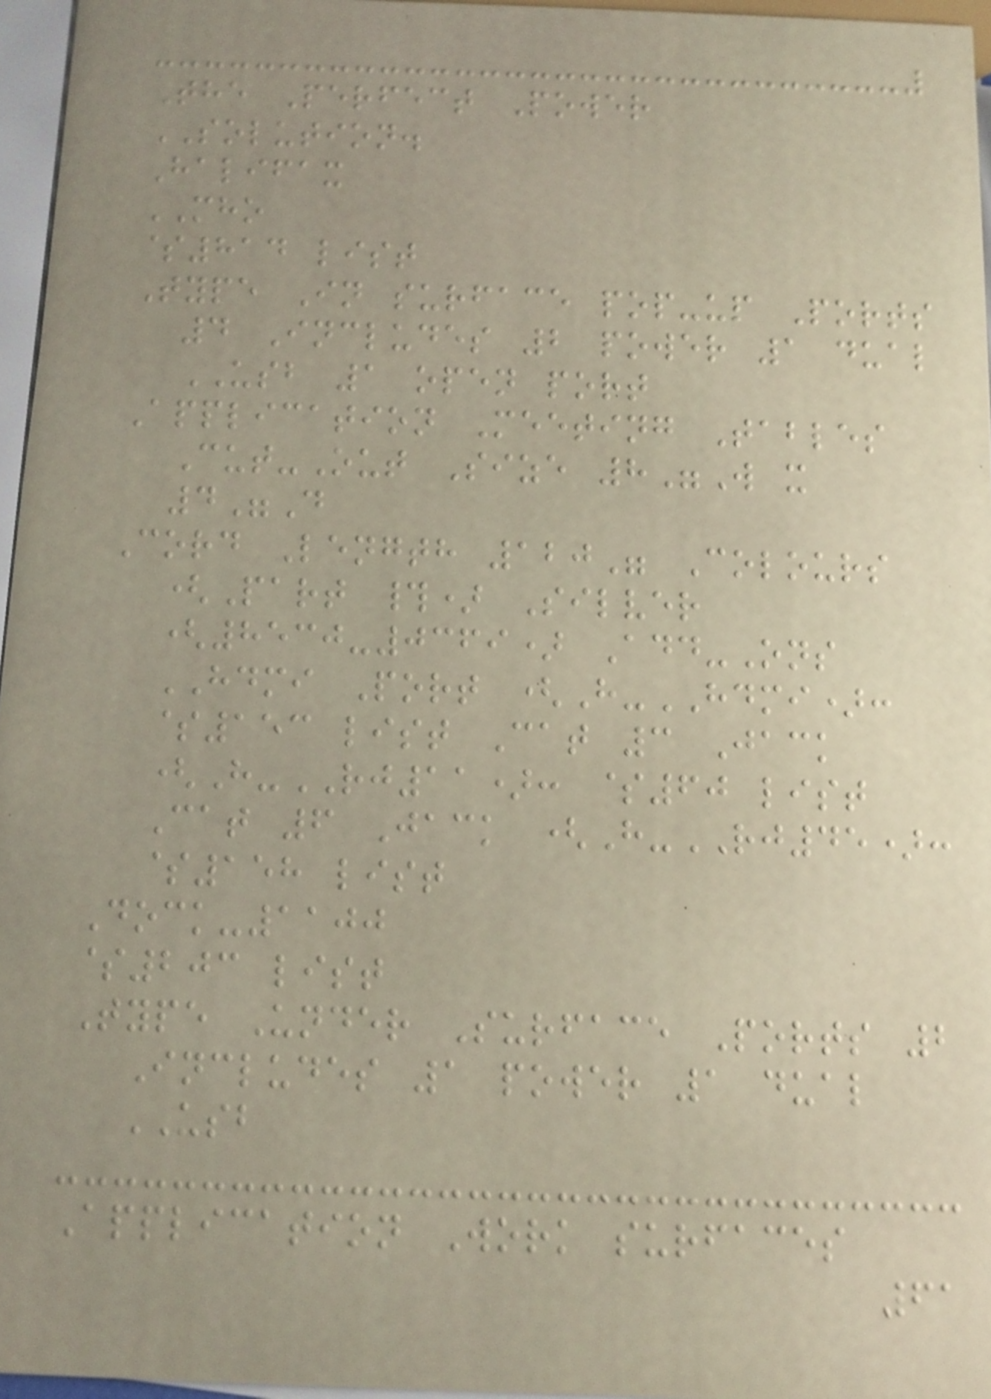The Perfect Power
SOLUTION.
Halifax
MHO
$814 list
Type In surface pop-up Ports
4 Includes 2 power 1 dual
USB 1 open port
Application Meeting Tables
Cut-Out Size 8"W x
4"D
Cord Length 120" Colours
(Part #) Silver
(8530-0369) Add-Ons
HDMI Port (H-HDMI):
$153 list Cat 3 Jack
(H-RJ11): $60 list
Cat 6 Jack (H-RJ45):
$158 list
Dock-1100
$203 list
Type Under Surface Ports 2
Includes 1 power 1 dual
USB
Application Work surfaces
61
